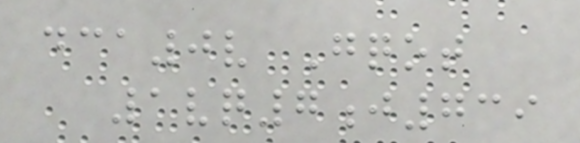dca0v Gqot
1vq7j739
